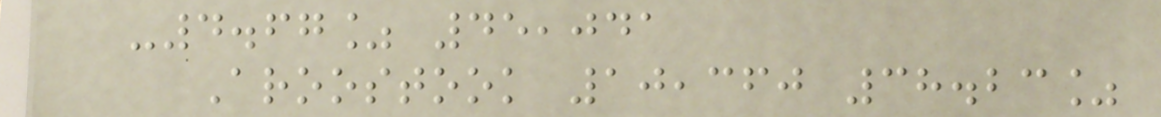-4.67% 45,041
Aroostook 10,360 38.23%
